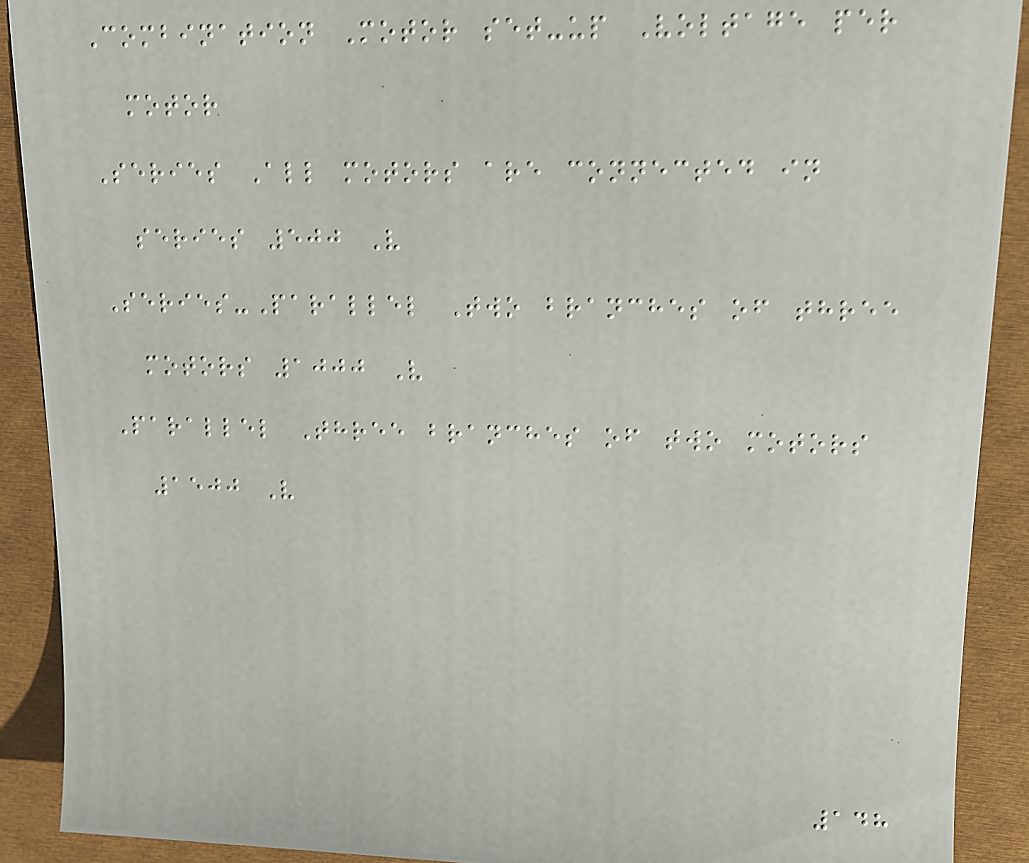Combination Motor set-up Voltage per
motor
Series All motors are connected in
series 500 V
Series-Parallel Two branches of three
motors 1000 V
Parallel Three branches of two motors
1500 V
148
